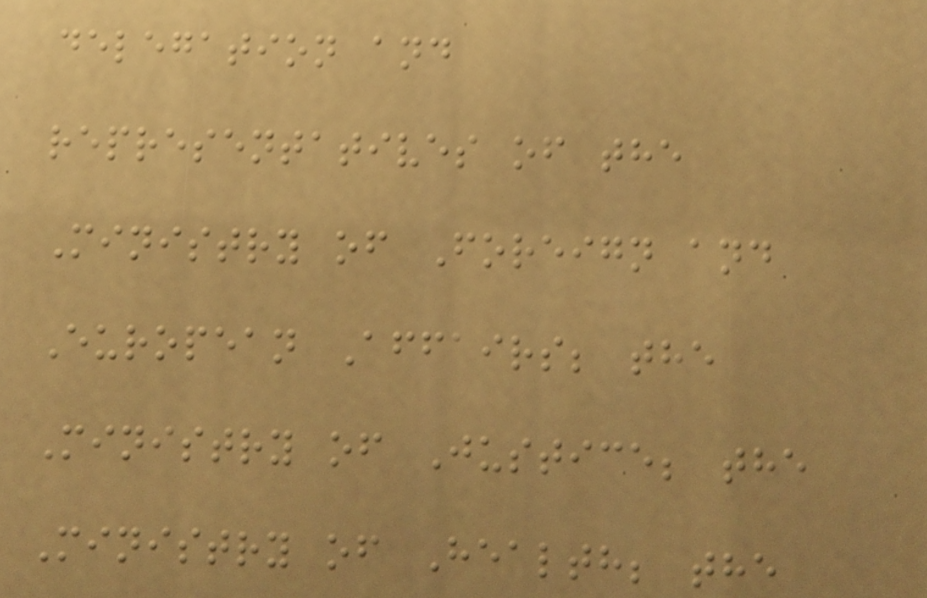delegation and
representatives of the
Ministry of Foreign and
European Affairs; the
Ministry of Justice; the
Ministry of Health; the
